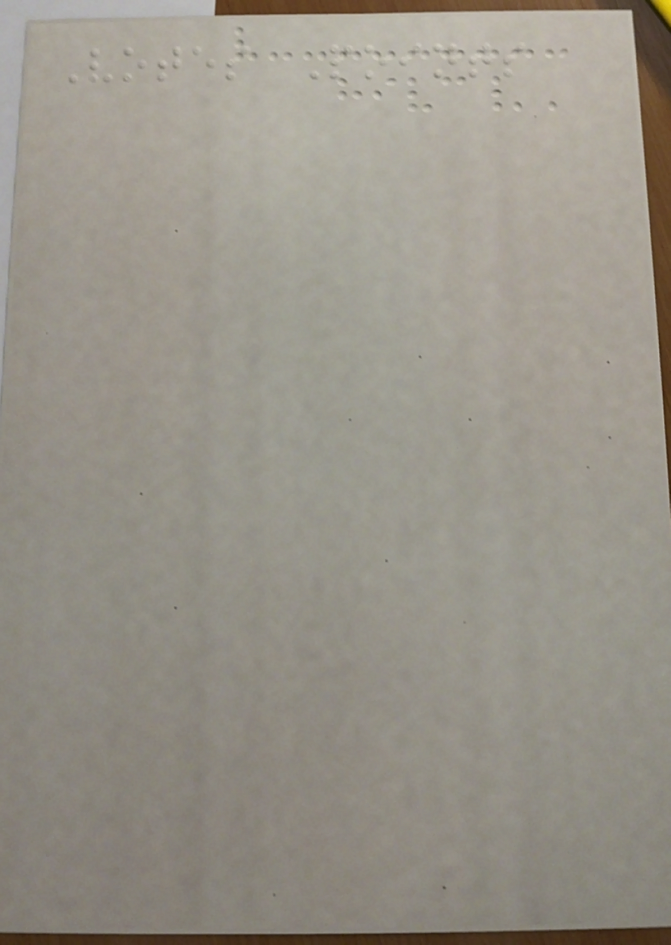Votes Points
